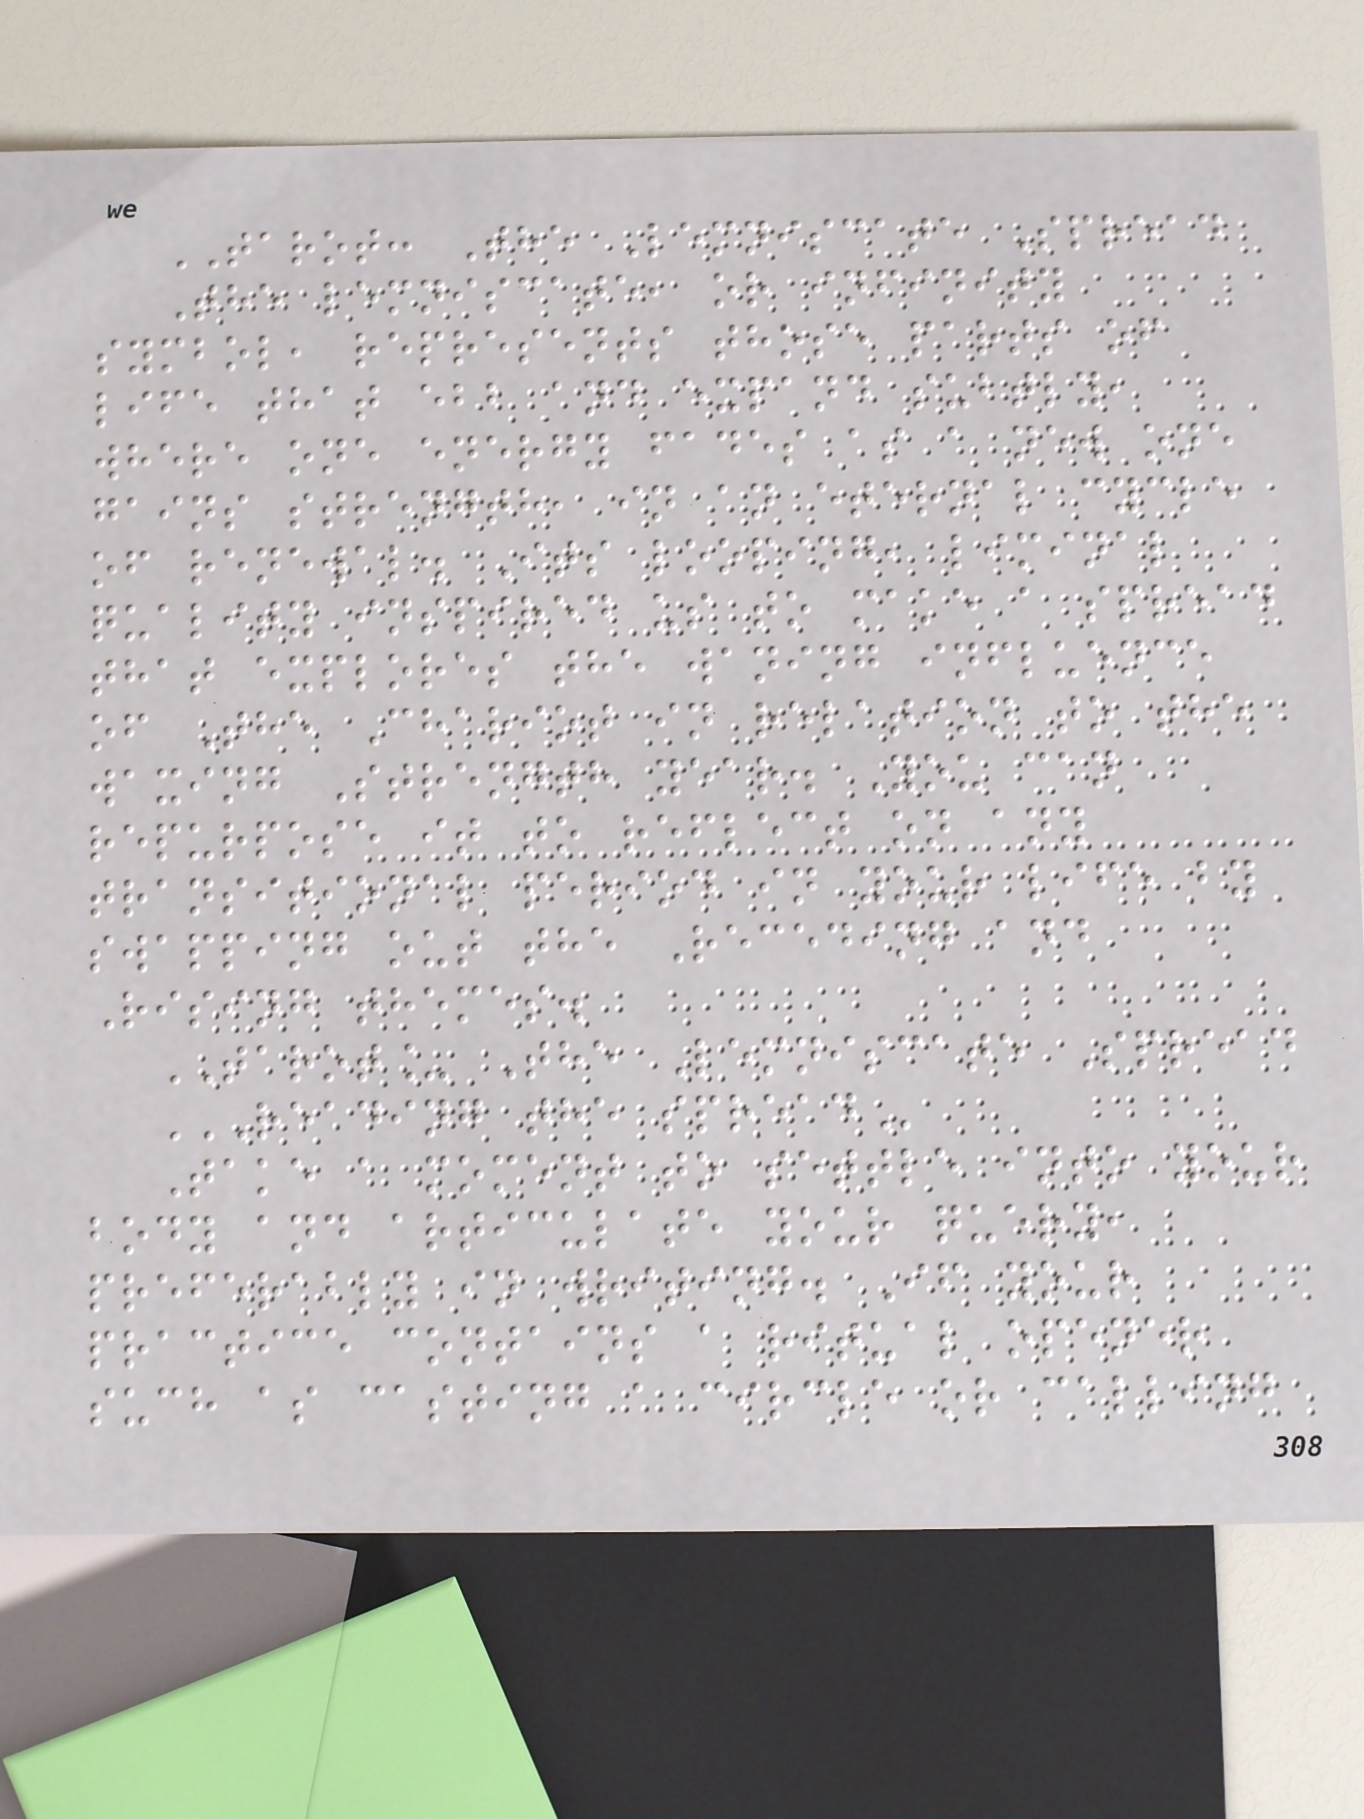TAROT: The Lemniscate Spread
The lemniscate, or infinity
symbol, represents those parts of
life that ebb and expand subtly,
where one energy fades as a new one
gains strength, in an eternal cycle
of renewal. Its looping, liminal
quality inspired us to make a spread
that explores the waning influence
of The Chariot in relation to the
waxing Strength year. You can
repurpose it to reflect on any
transitional period in your life by
swapping out the Receding and
Rising themes.
TAROT_ The Lemniscate Spread
READING THE SPREAD
Take a moment to settle into your
body and articulate your query,
preferably in writing. If your
practice contains a ritual opener
such as casting a circle or calling
